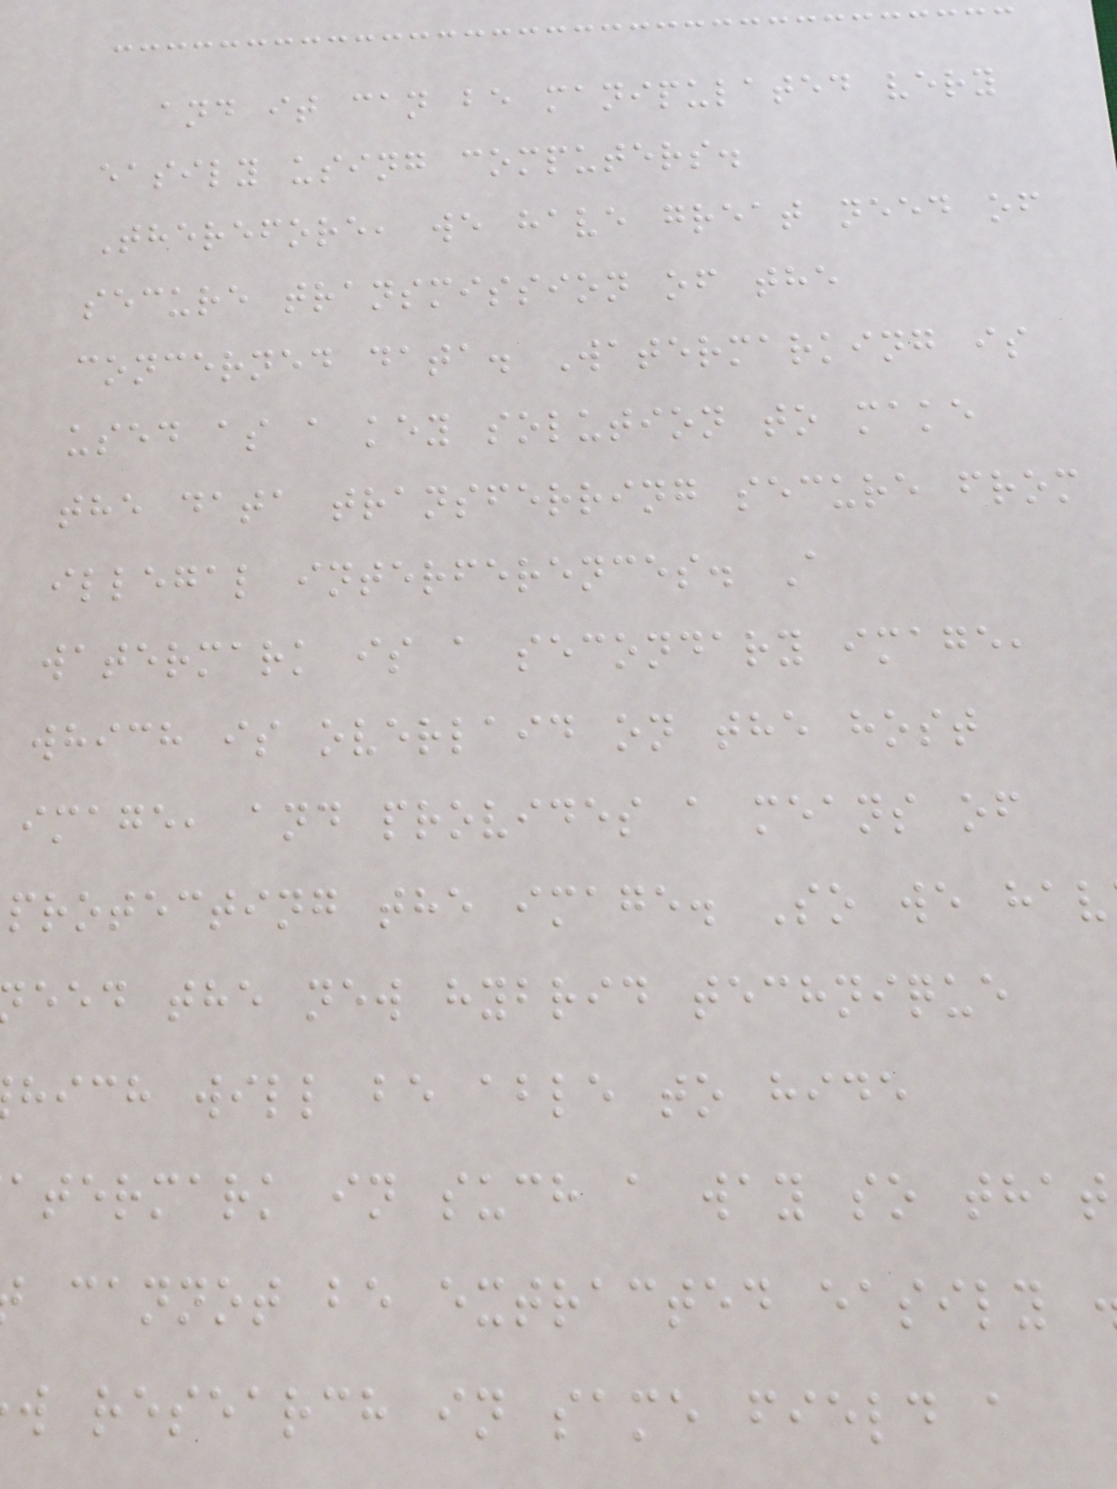and it can be manipulated very
easily using computers.
Therefore, we have great need of
secure transmission of the
concerned data. Watermarking is
used as a key solution to make
the data transferring secure from
illegal interferences. A
watermark is a secondary image,
which is overlaid on the host
image, and provides a means of
protecting the image. So we hav
eed the new hybrid technique
hich will be able to hide
atermark in such a way so that
cannot be extracted easily
w research in same field a
